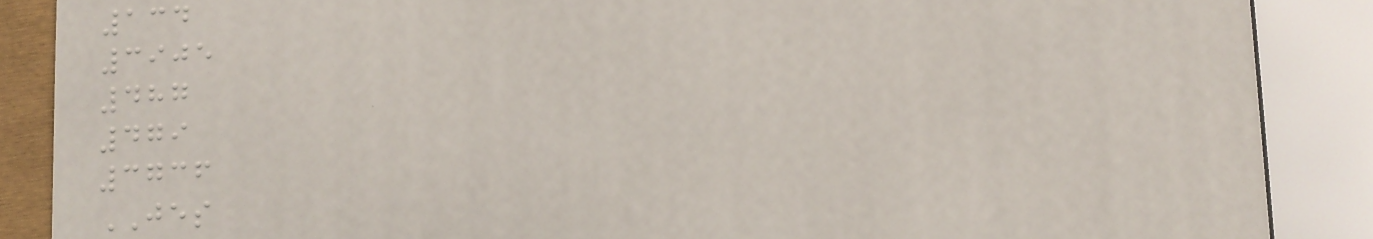134
3905
487
479
3736
JES
